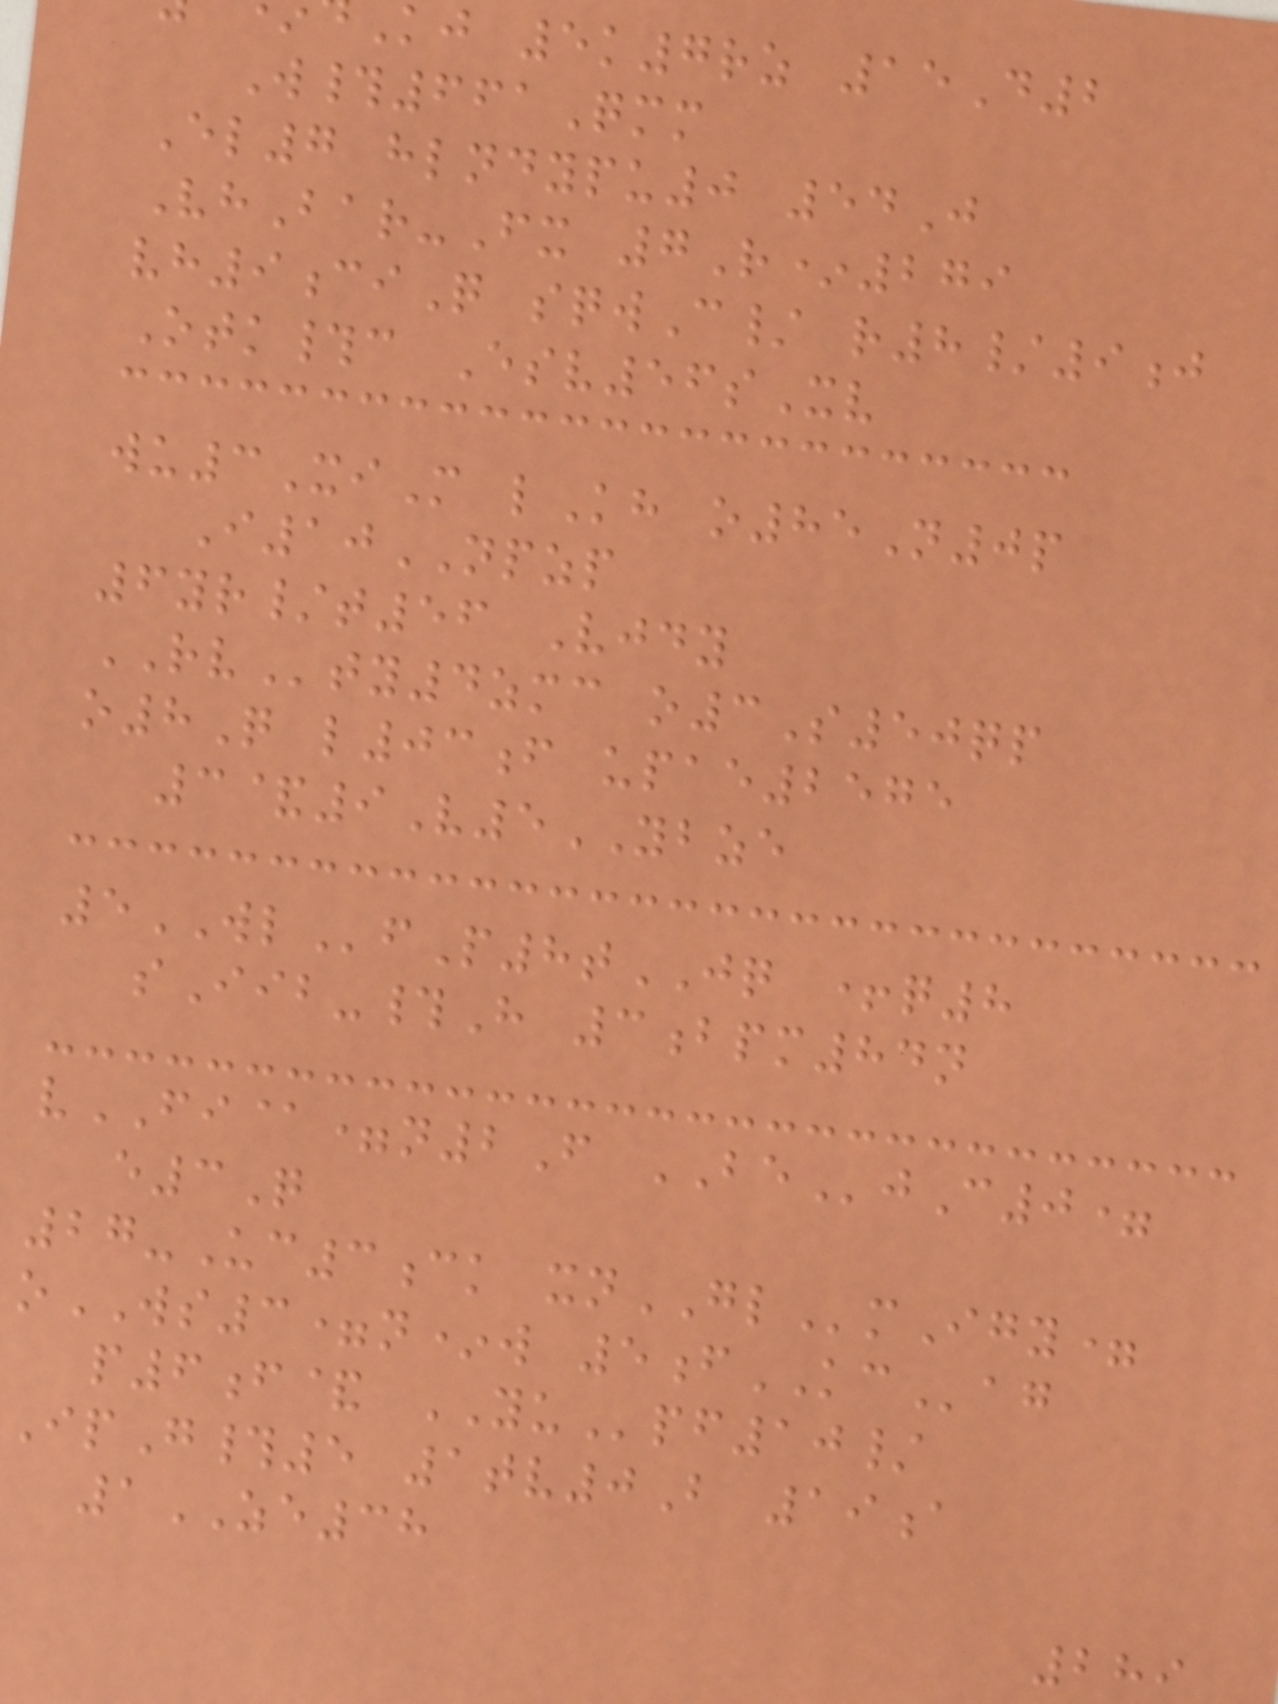kj 5k7rz 15D2
W#661Qmm
El7 hlndypu0 54J
VhBar-Fx 7R*279
vh9ciQ sqwC/ r8/9j
Otk#c Esv56sXv
wu3XiM lKh o85N0p
I10NPZP
6yr/t56 Vjdy
RVty4zmc o3S50qp
o8Q l03f upae2575
3&9V5YBZE
5WLfP8tJQ +q8
sIib-#H 3bpm84n
vFI@=n2F BEjC0=
e3Q
27-Uc3ck xnGLmIgy=
oWS3=n*w 5fKCag
p6f& YUpf10/
IpG#5 1tv0B 19a
1ZE38
289
